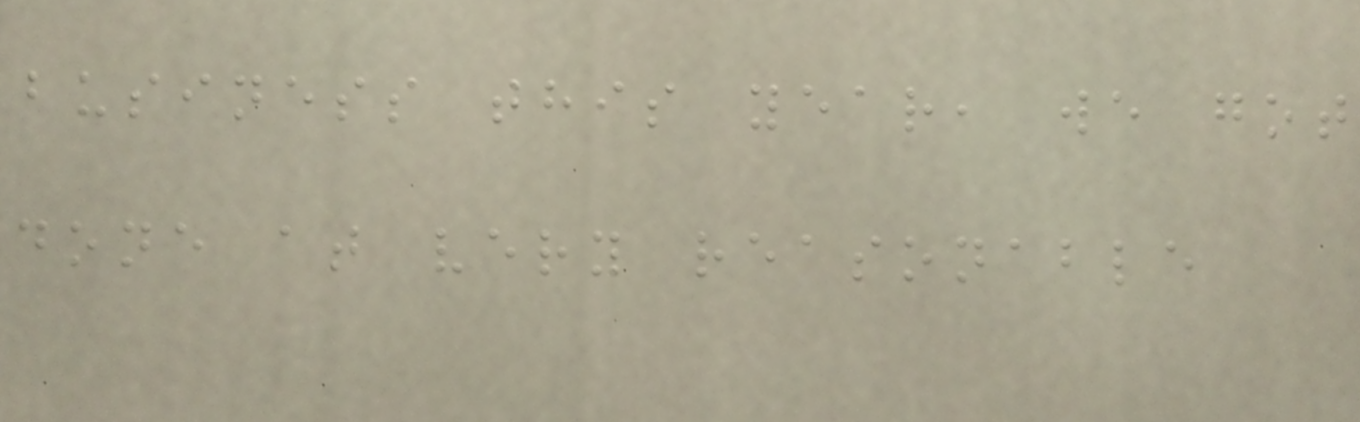business this year, we got
done at very reasonable
